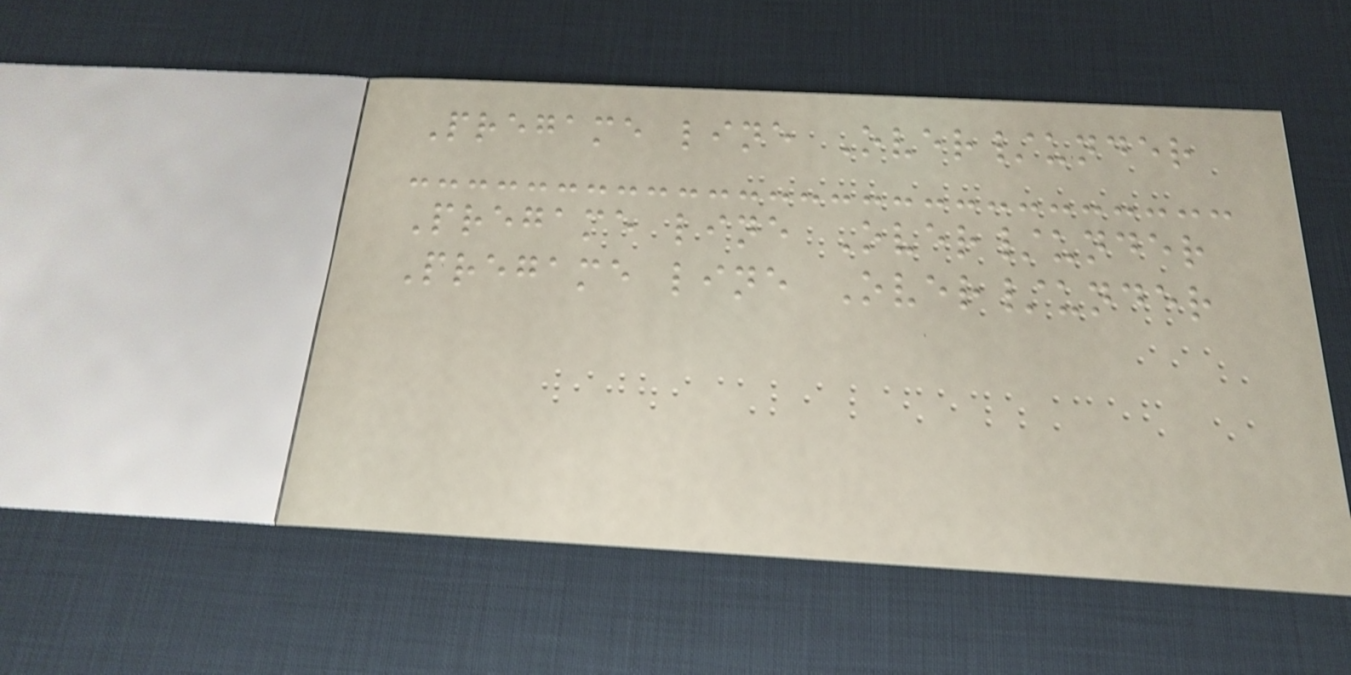Pregame line Over/under
Pregame line Over/under
Pregame line Over/under
